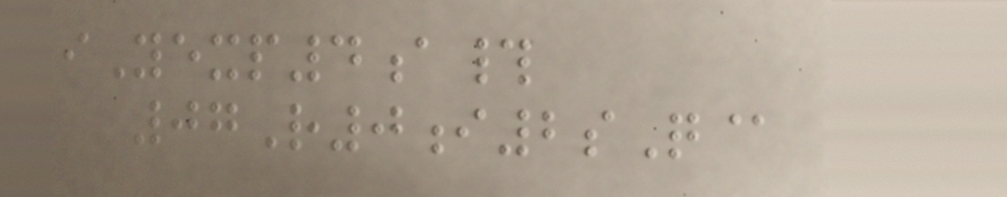iYexp4a#
07R0i2sQ@
